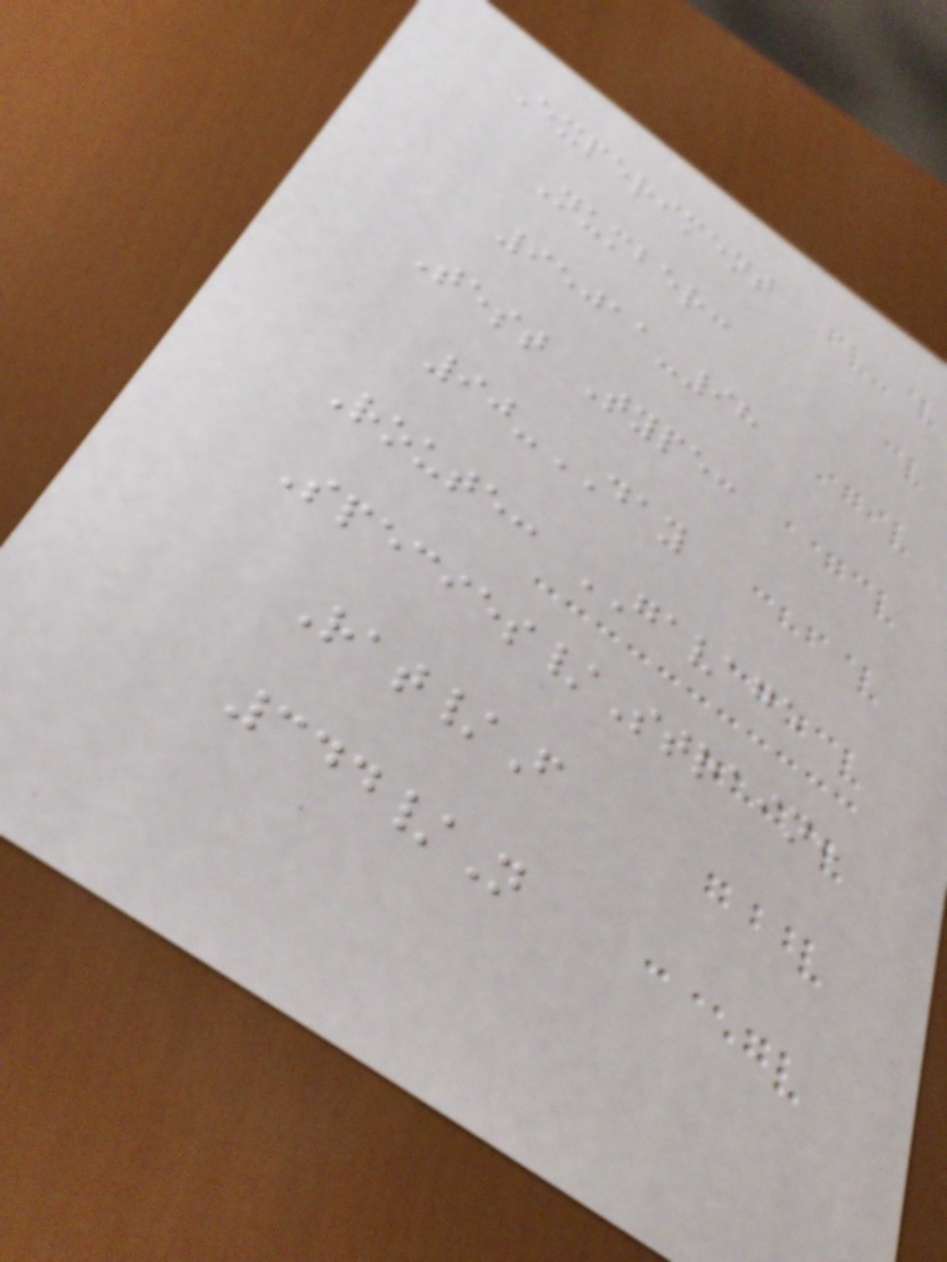Experiment
Number:
95011-98
Test Type:
90-DAY
Route: GAVAGE
Species/Strain:
Rat/F
344/N
